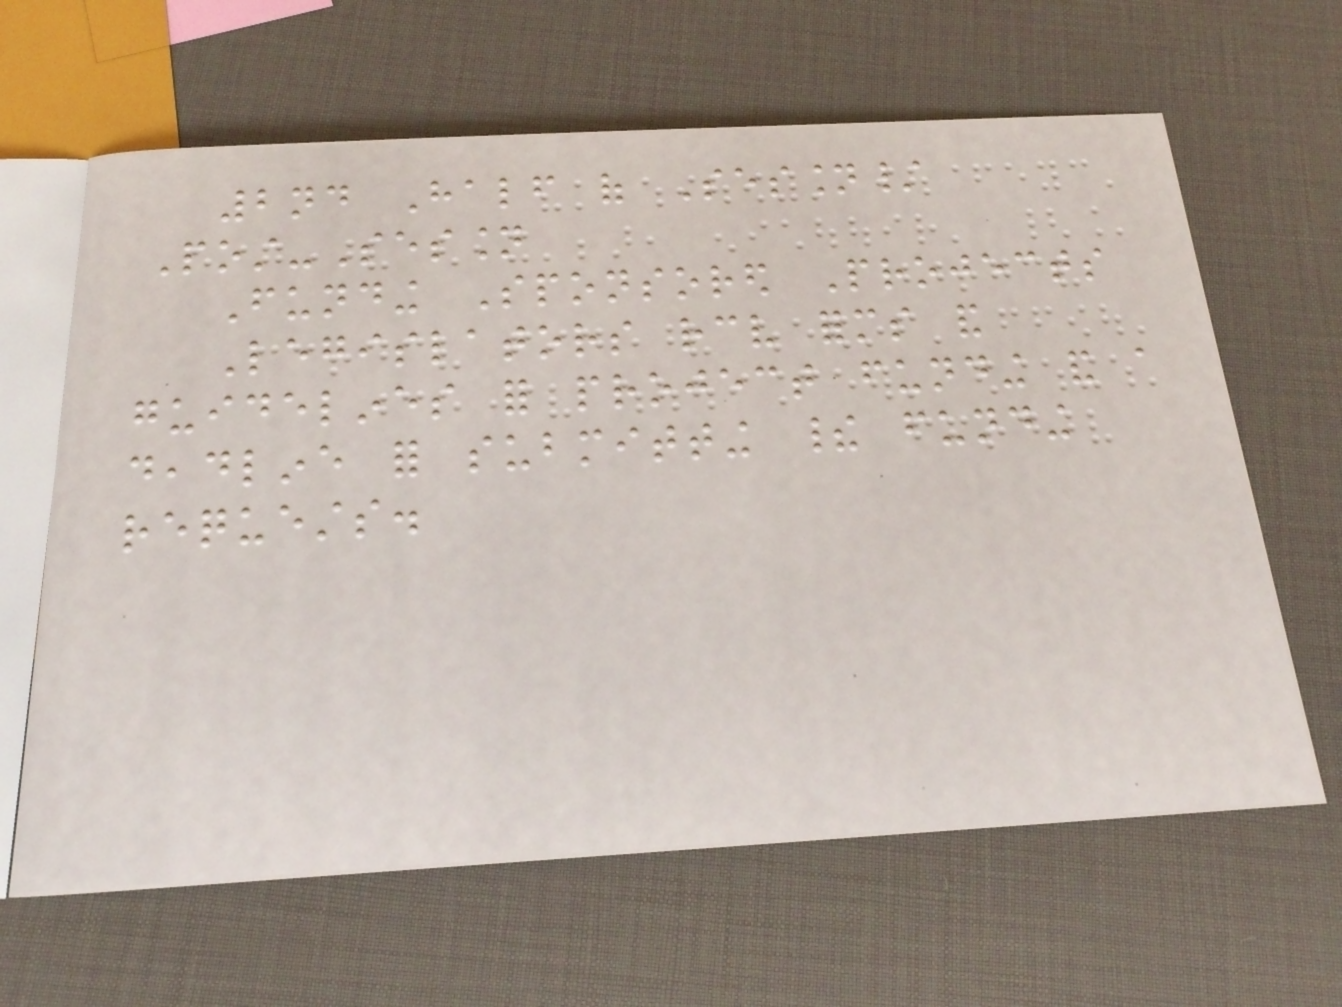2nd Half of Session/
Post-Session
Funding Sponsored Projects
Legislators receive forms and
guidelines for project funding and a
deadline for submitting their funding
requests.
